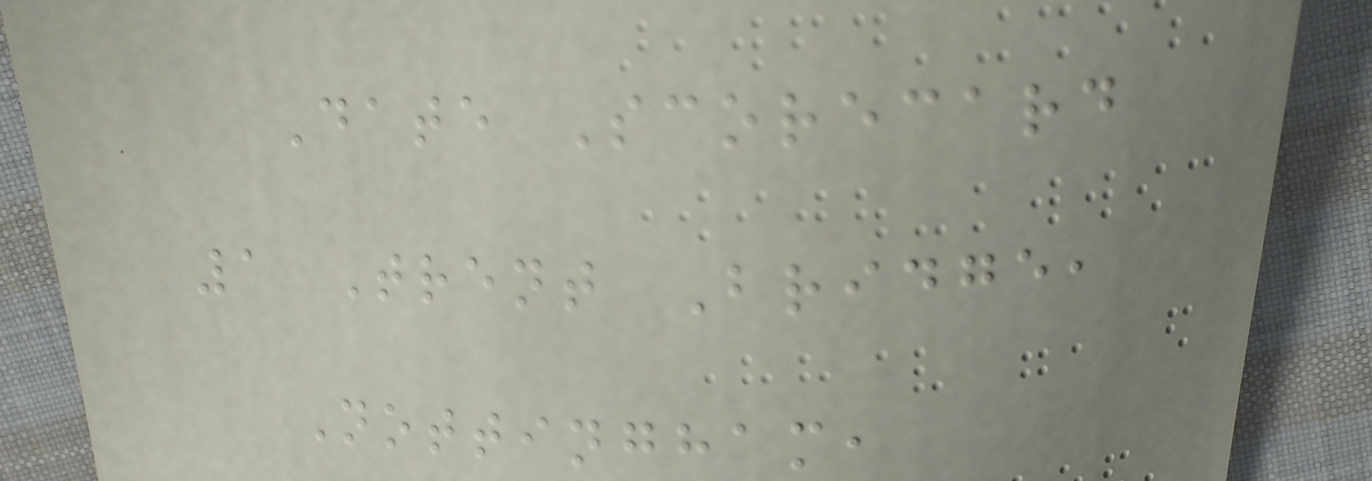Date Scorecard
1 Trent Bridge,
Nottingham,
